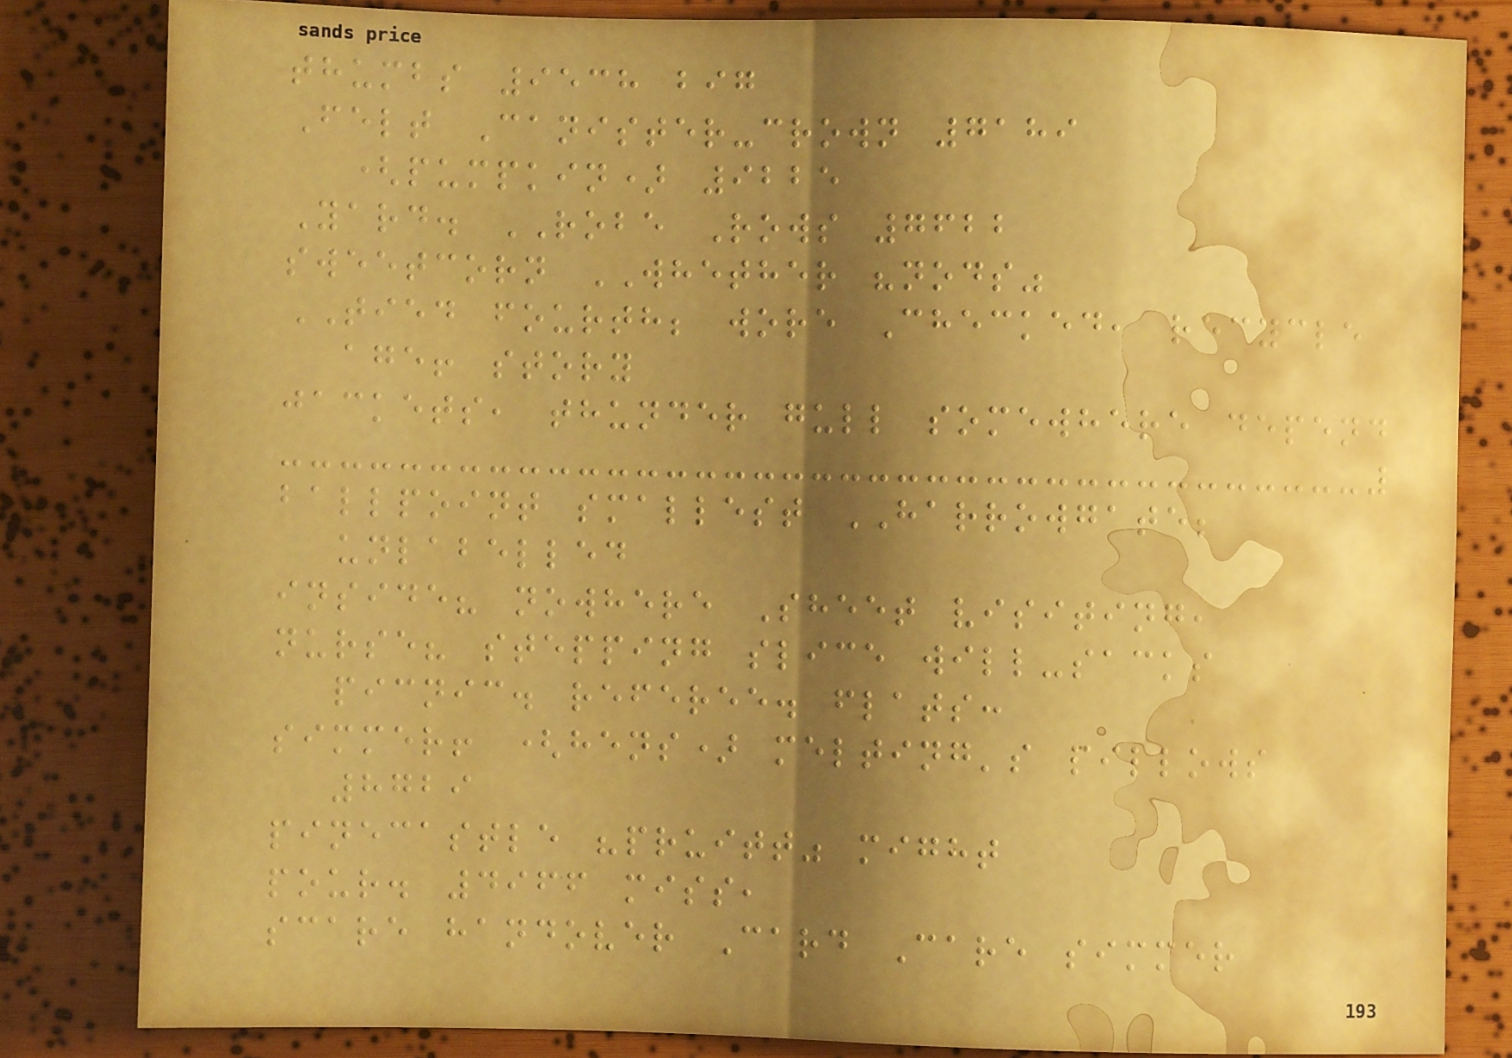thumbs 9538 big
Felt Canister-crown 7189
(pumpkin) 9225
Yard. ROBE Rows 7622
sweetcorn WHETHER "nods"
TIED fourth; wore Checked, recycle
age! story
jackets, thunder gull somewhere depend
ballpoint smallest HARROWGATE;
unlabelled
inside? nowhere Sheet visiting,
nurse? stepping slice will-sacks
picnic. referee. flats:
simmer! (hens) melting's pillows
8729
pinecastle "pruitt" might
pour. 4966 miss,
scare handover Card Care simmer
